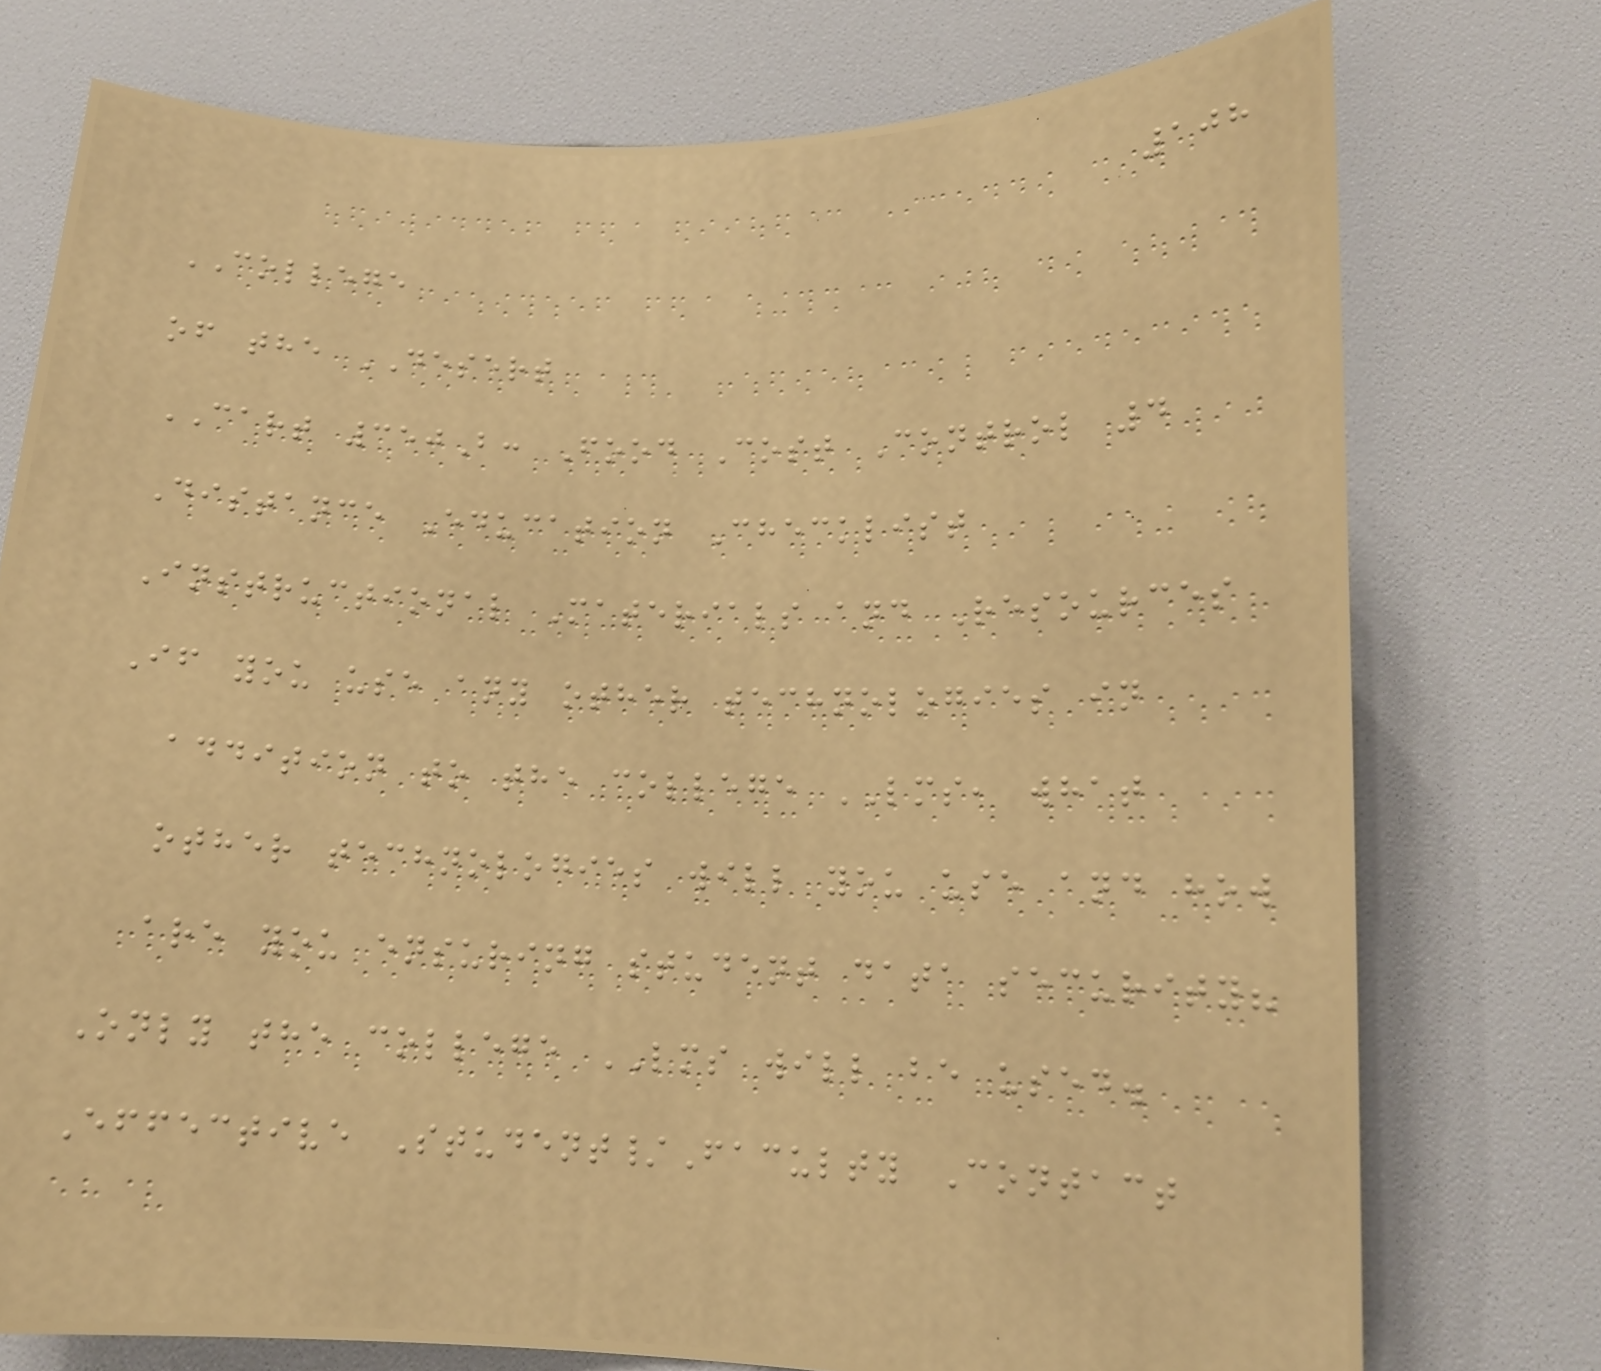108
COLLEGE
of the DESERT
CART 350B: Food Cost Control 4
Distance Education Checklist
Instructional Materials and Resources
If you use any other technologies in
addition to the college LMS, what
other technologies will you use and how
are you ensuring student data security?
Only the college LMS will be used.
Effective Student/Faculty Contact
